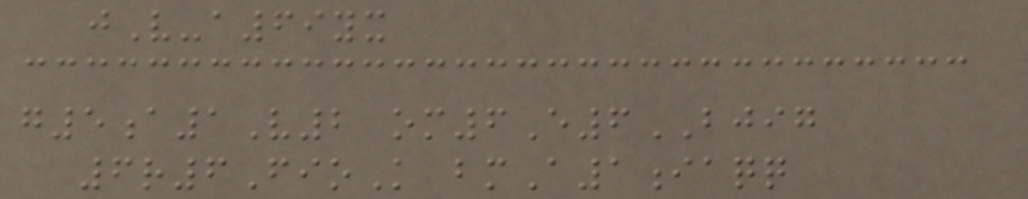jV-a69yx
g5a1V2 om6E6BJIG
6r6FioK bmA1iaqq
